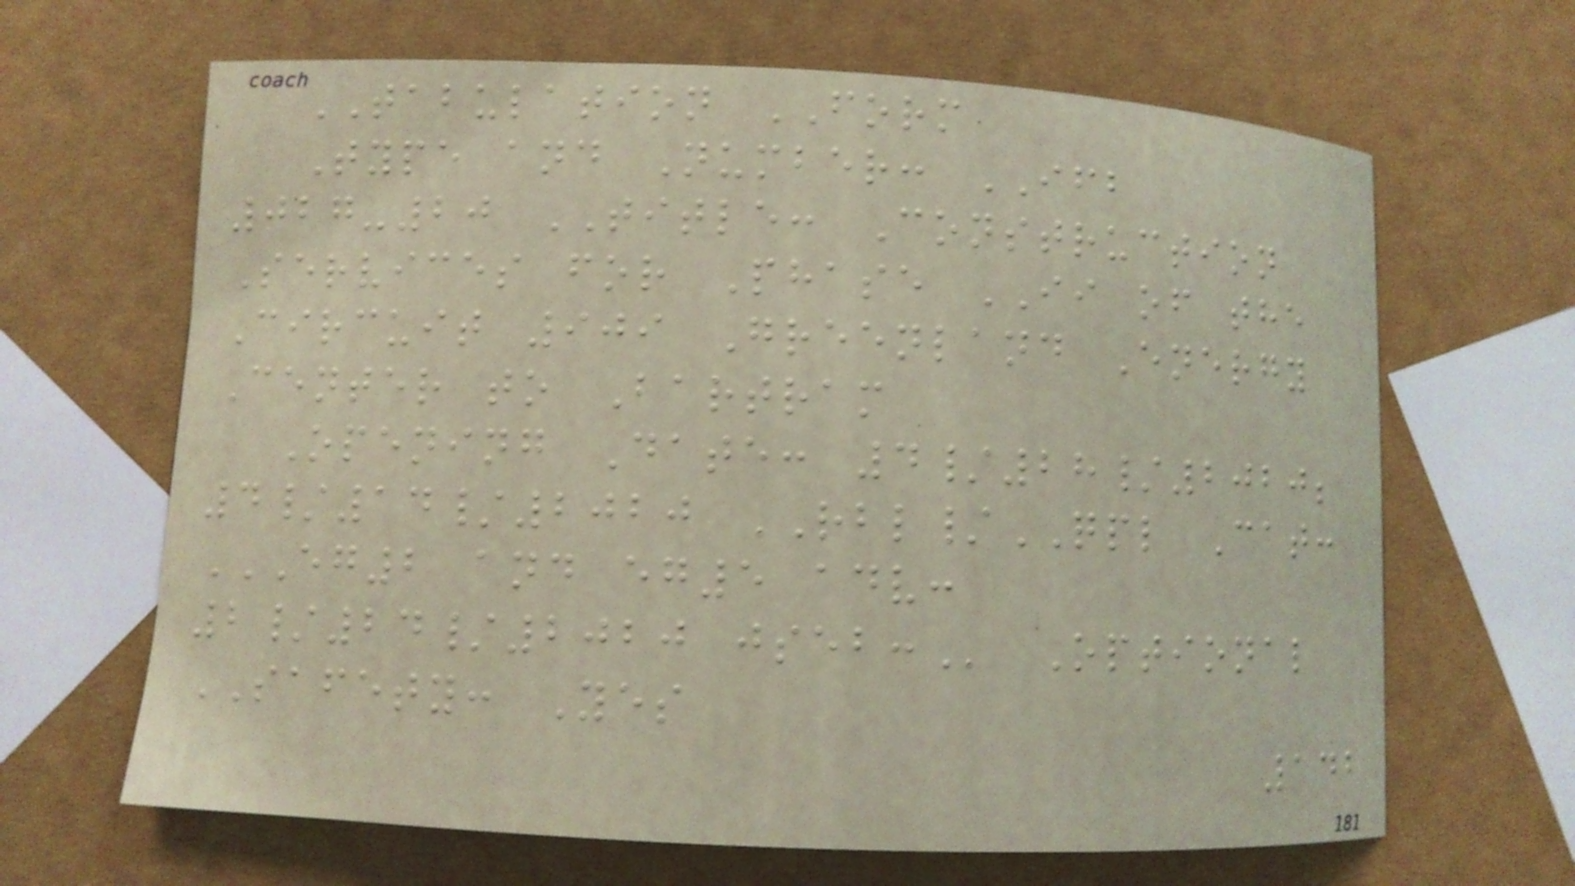TABULATION FORM
Type and Number: IFB
027-20 TITLE: Construction
Services for Phase II of the
Circuit 909 Greenland Energy
Center to Bartram
Opening Date: 4/28/2020;
4/14/2020 RBL/QPL Cat:
EG2 AND EG5 ADV:
2/24/2020 JSEB: Optional
SAFETY: Yes
142
